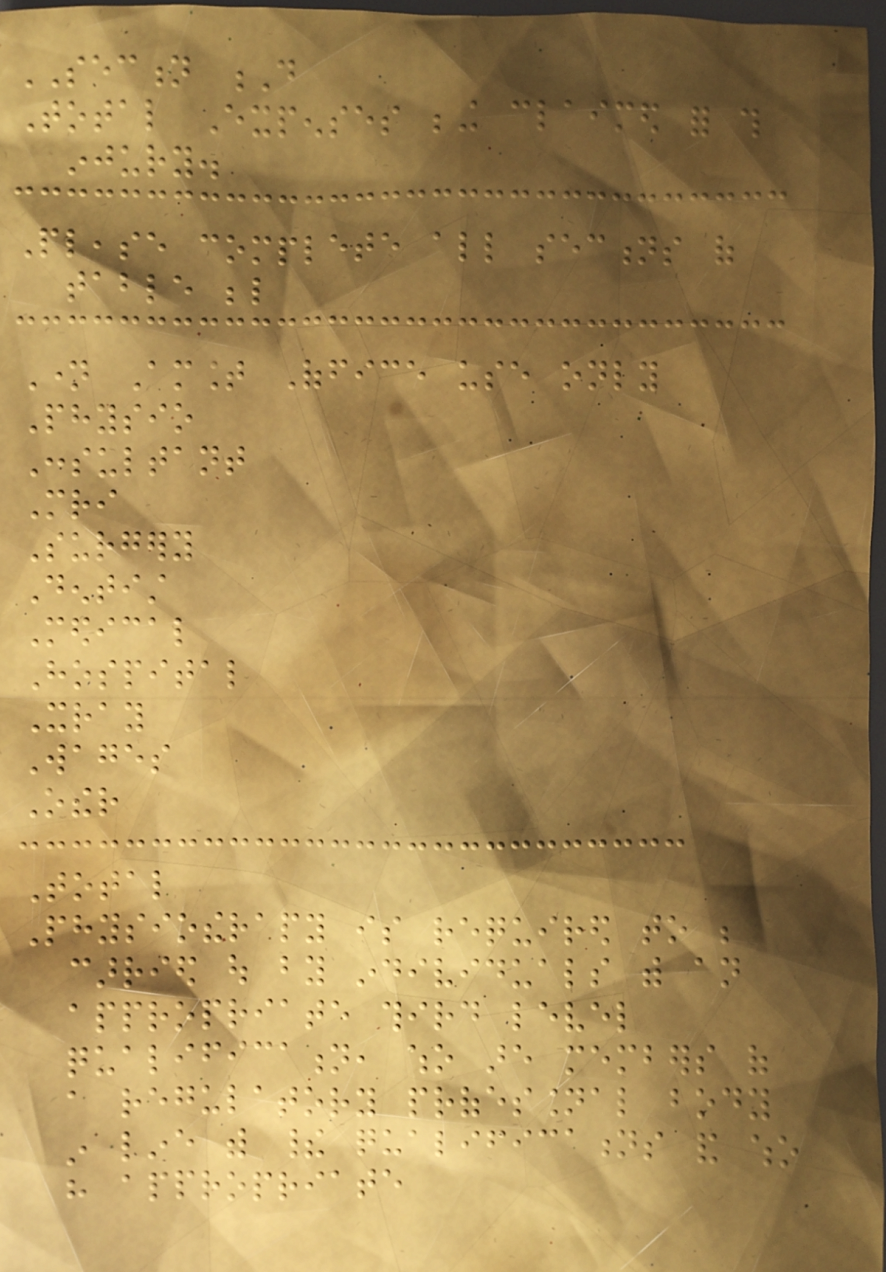SECTION D
Total Expenses being claimed for this
injury.
Please complete all sections of
table below
Name Amount Office use only
Physio
Consultant
Mri
Surgery
Dentist
Medical
Hospital
Xray
Wages
Other
Total
Physiotherapy is required to be
carried out by individuals with an
appropriate third level
qualification, who are members of
a regulatory professional body
in line with their qualifications and who
have appropriate
